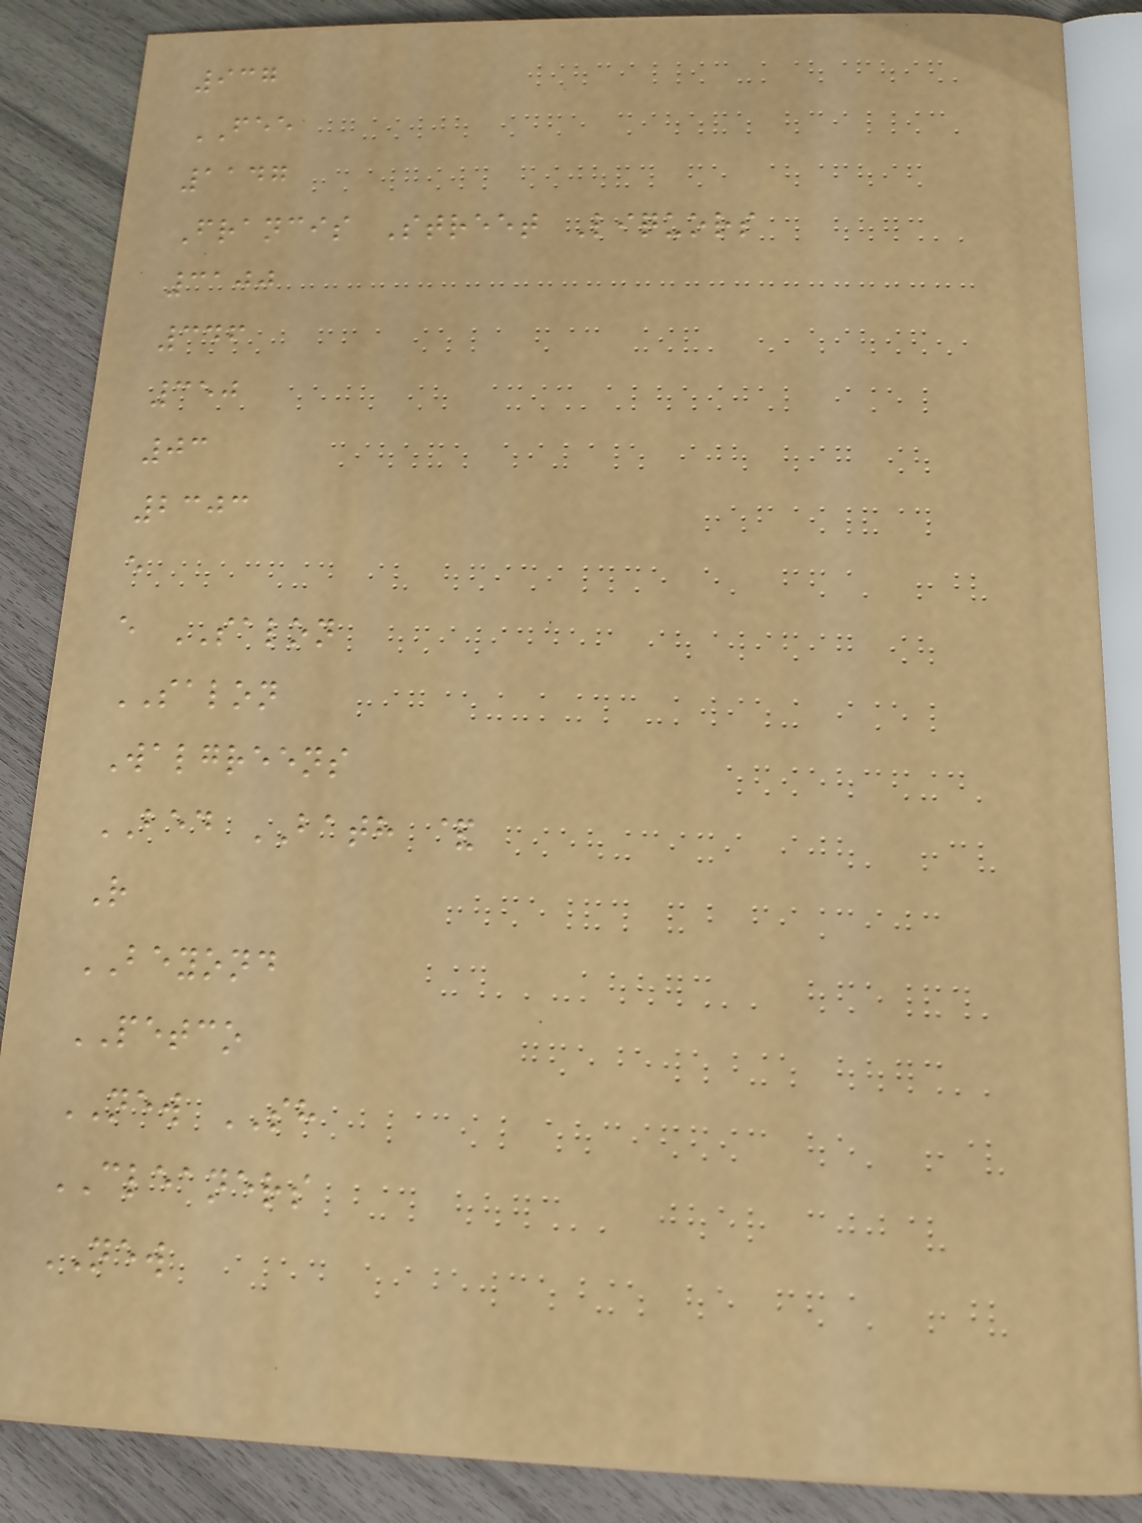937
FEE
1147
Francis Street Liquors
3100
346
350
03
2303
e
e SALON
SALON
Walgreens
BED BATH &
R
BEYOND
PETCO
NEW SH
CLEANERS
NEW
